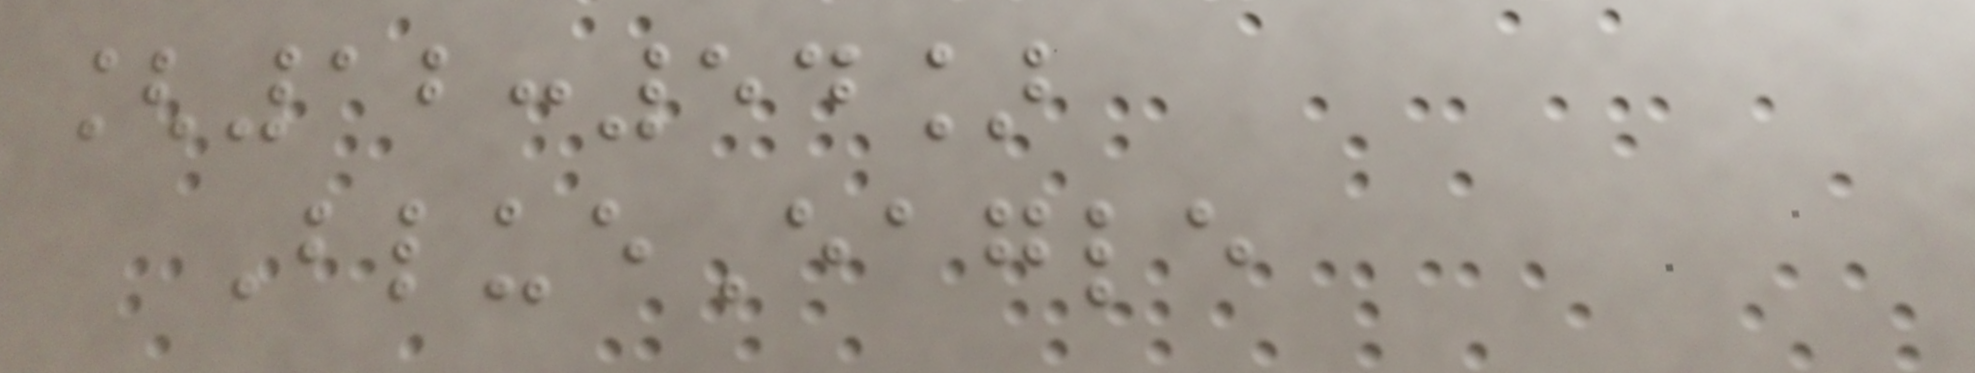[12:54]
BlueEagle
